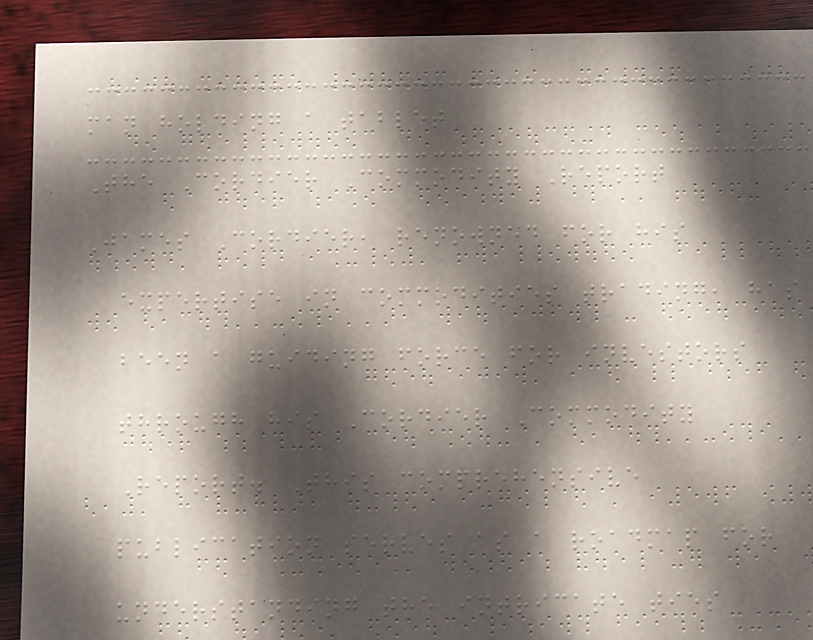man holding a tablet
The Cordier Commodity Report
James Cordier, renowned for his
expertise in commodities trading, has
been a guiding force for investors
through his Cordier Commodity
Report. This comprehensive
publication serves as a roadmap for
understanding the intricate ties
